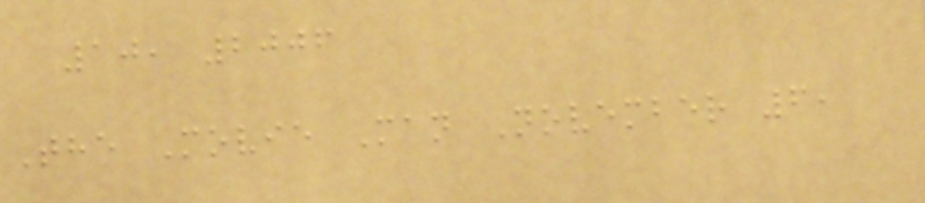10, 2006
The Movie Man November 6,
